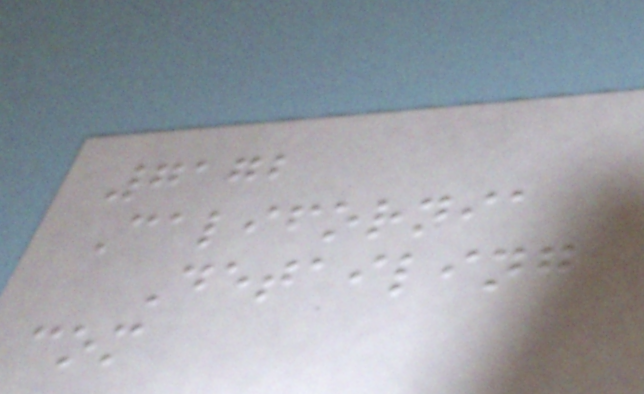7172
California
Detailing
com
